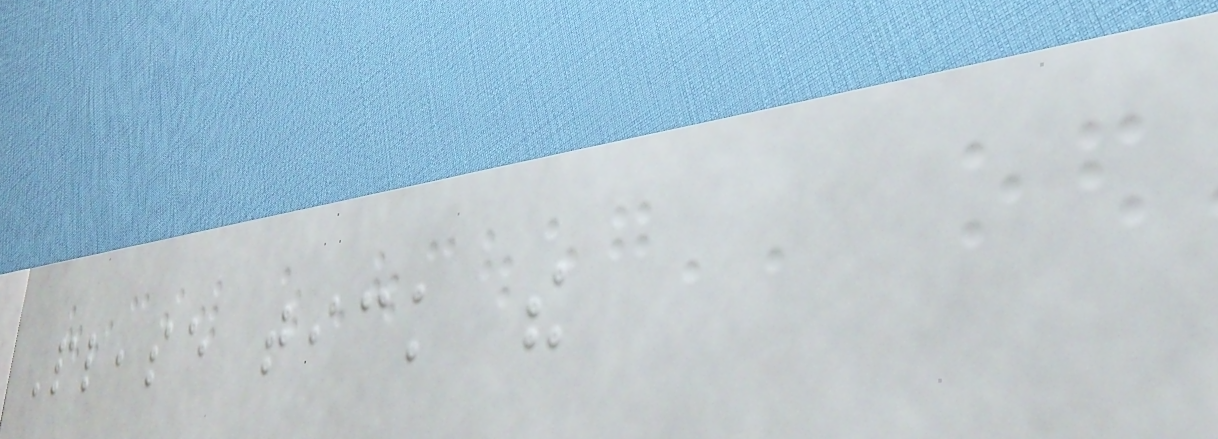Please tick the
